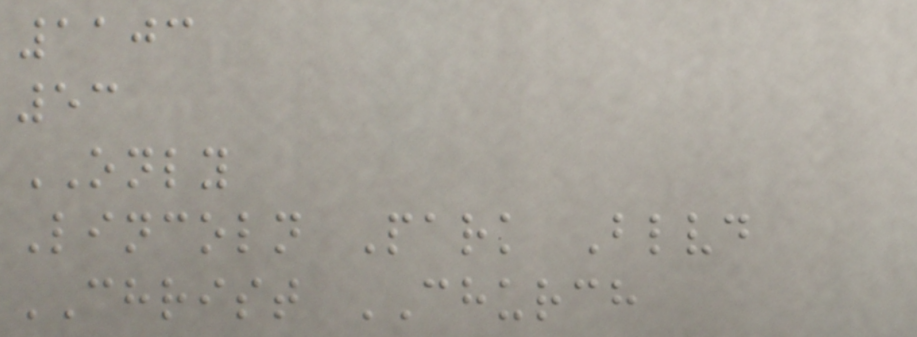1103
53
ONLY
Lincoln Park Blvd
CHRIST CHURCH
